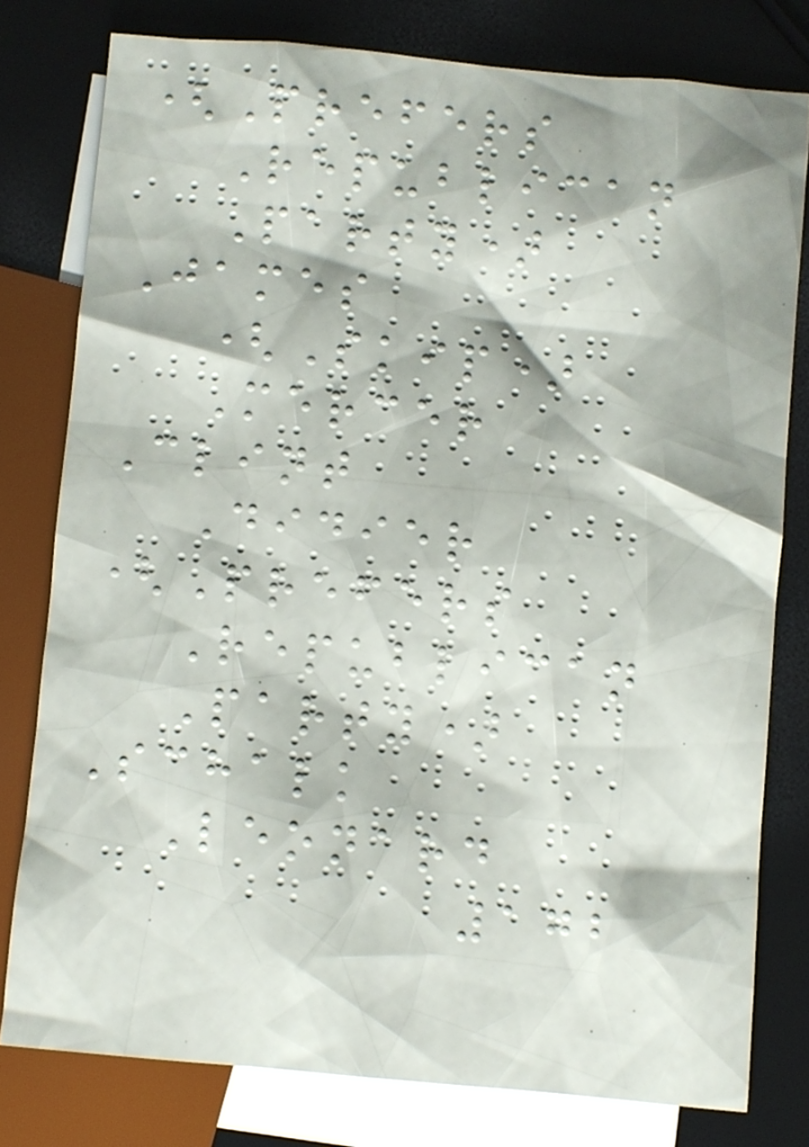(Prefers
Republican
Party)
James
(Skip)
Mercer
Clint
Didier
(Prefers
Republican
Party)
Schalk
Leonard
172
